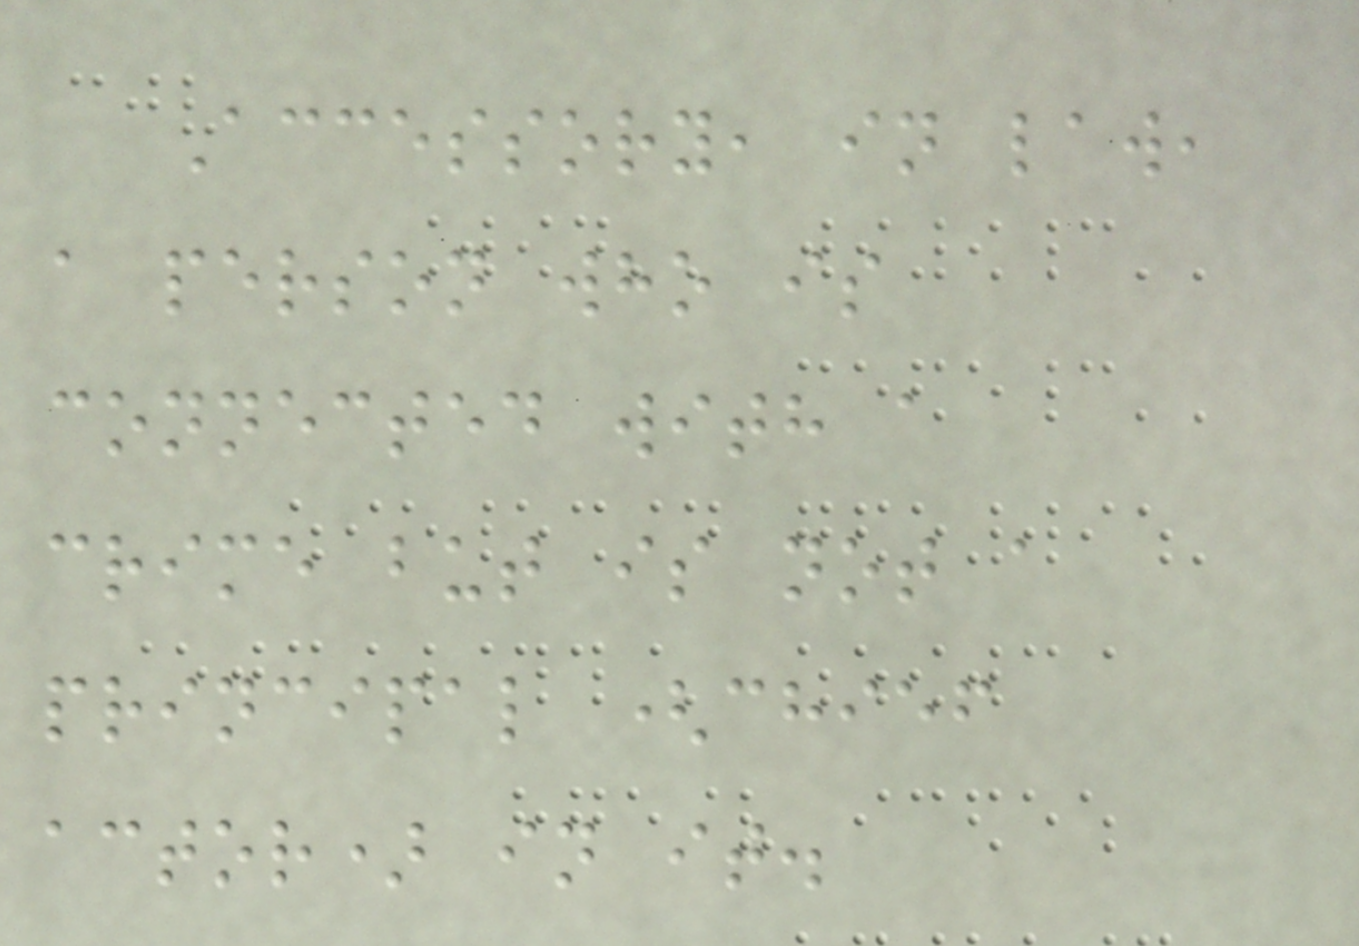Accessory, in law,
a person who is
connected with a
crime but is not a
principal (chief
actor) in it.
